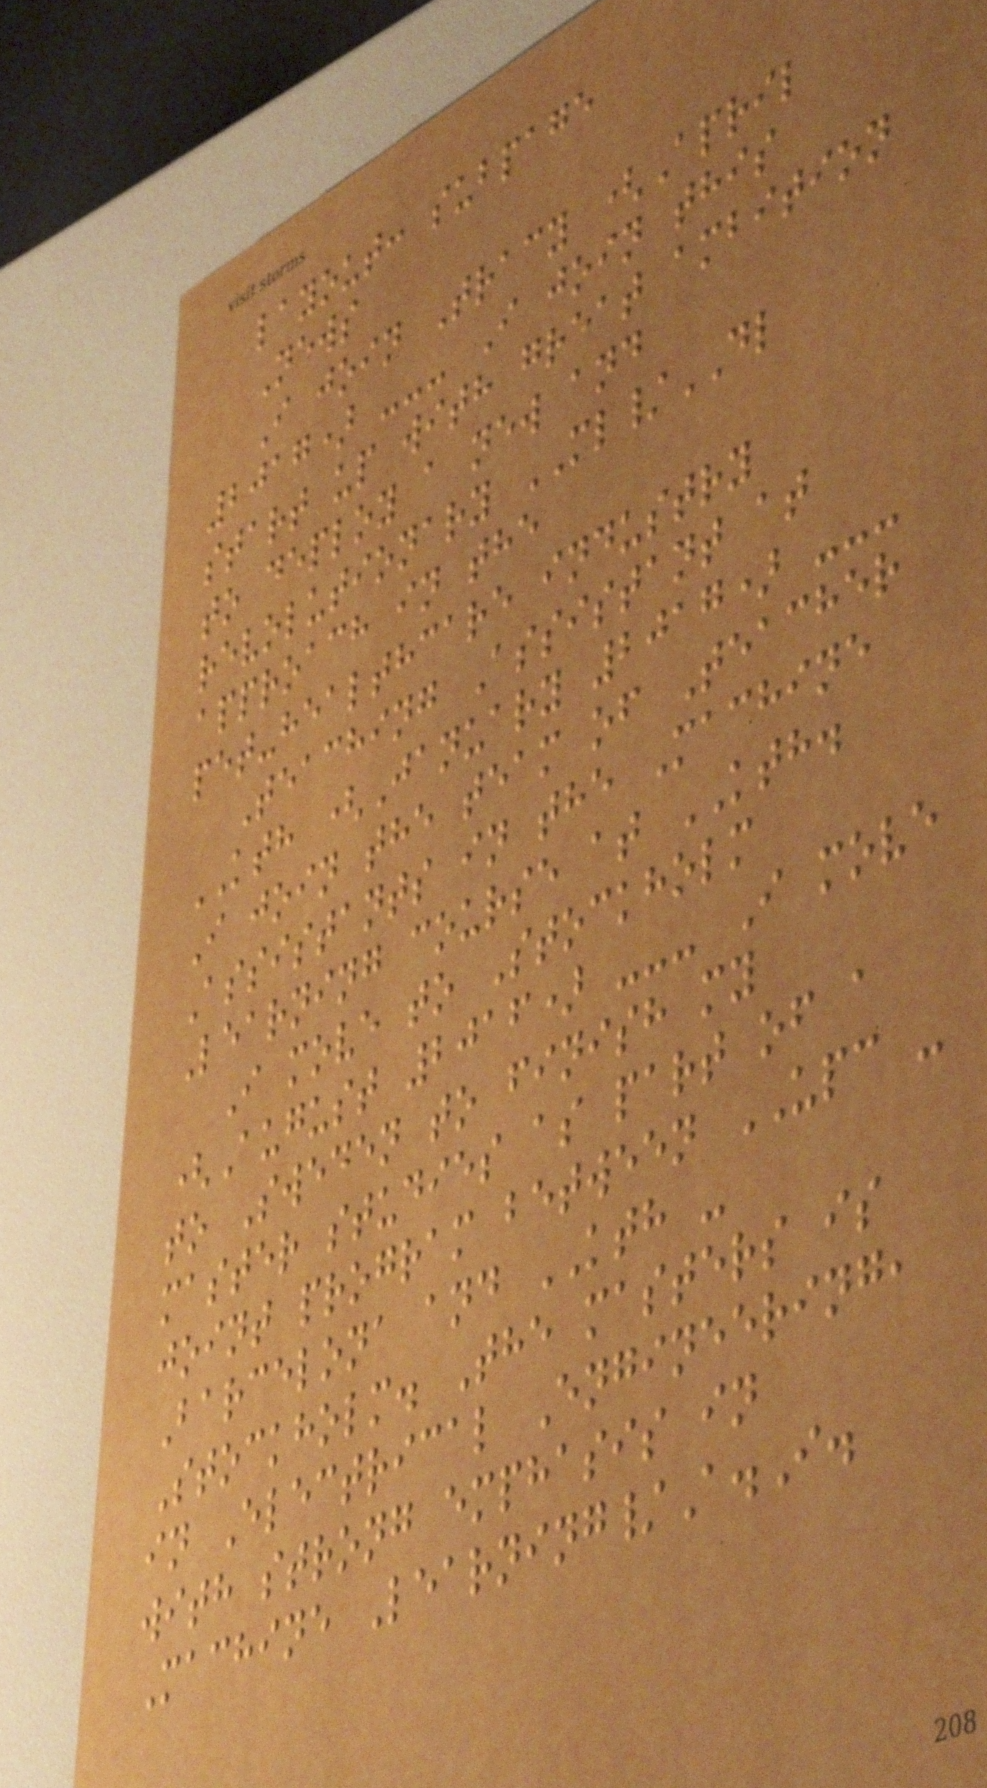layout: subpage
News
I join Tracy (April
2017) --- I join this
start up with great ambition
to deploy a new and
revolutionary ML/DL
approach in the
pet-healthcare industry
Teaching Assistant at
KTH (January 2017) ---
I join the team of Teacher
Assistants in the Machine
Learning course at KTH.
I move to Stockholm
(August 2016) --- I move
to Sweden to finish my
master studies as part of a
joint program between UPC -
Barcelona and KTH -
Stockholm. The masters is
in Electrical Engineering,
with strong emphasis in
Machine Learning/A.I.
